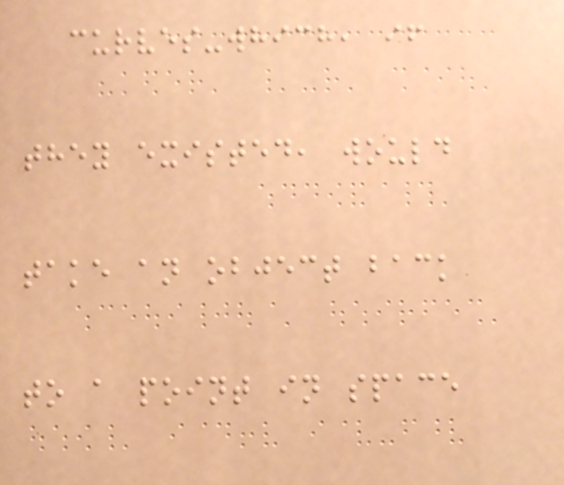curves-which, if
they existed, would
take an object back
to a point in space
